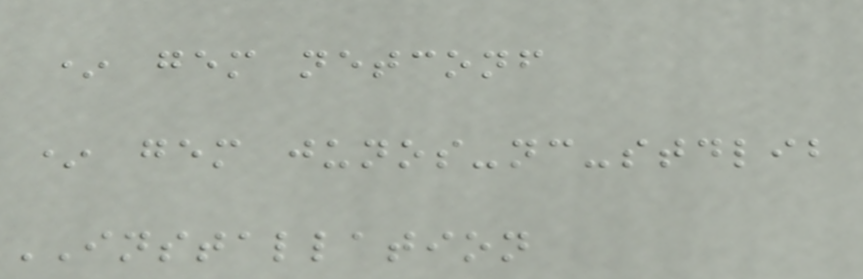* gem netconf
* gem junos-nc-stdlib
INSTALLATION
